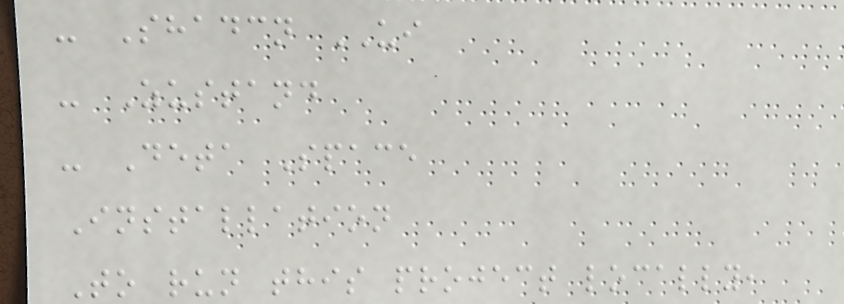- Shadcn UI
- Zustand
- Deta Space
Installation
To run this project locally,
